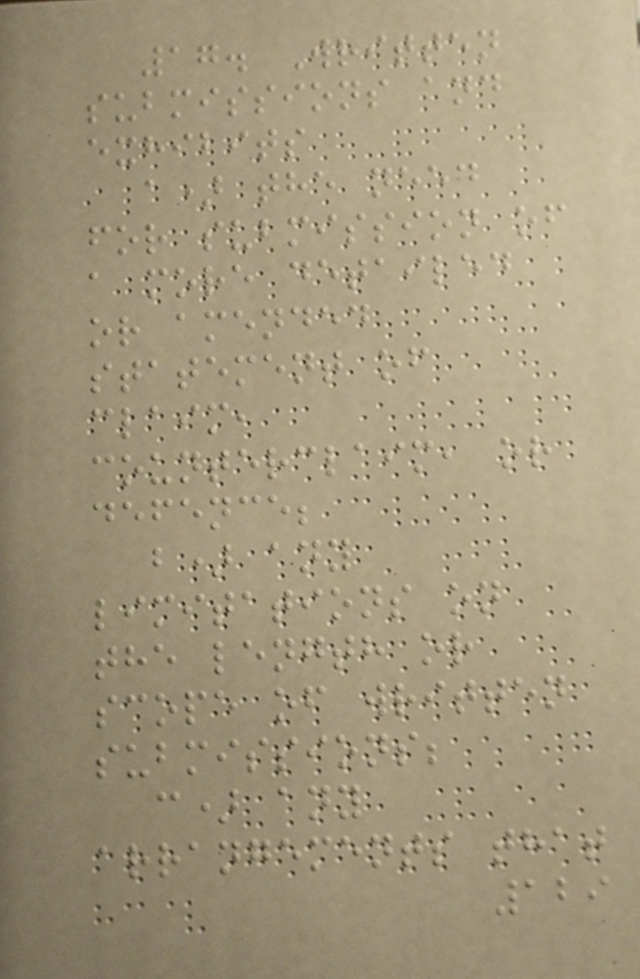17. Written
submissions and
exhibits
a) the need
for submission of
a more detailed
or amended
statement of
claim,
counterclaim, or
defence;
b) any
limitations on
the length or
scope of written
submissions;
c) any
arrangements that
129
